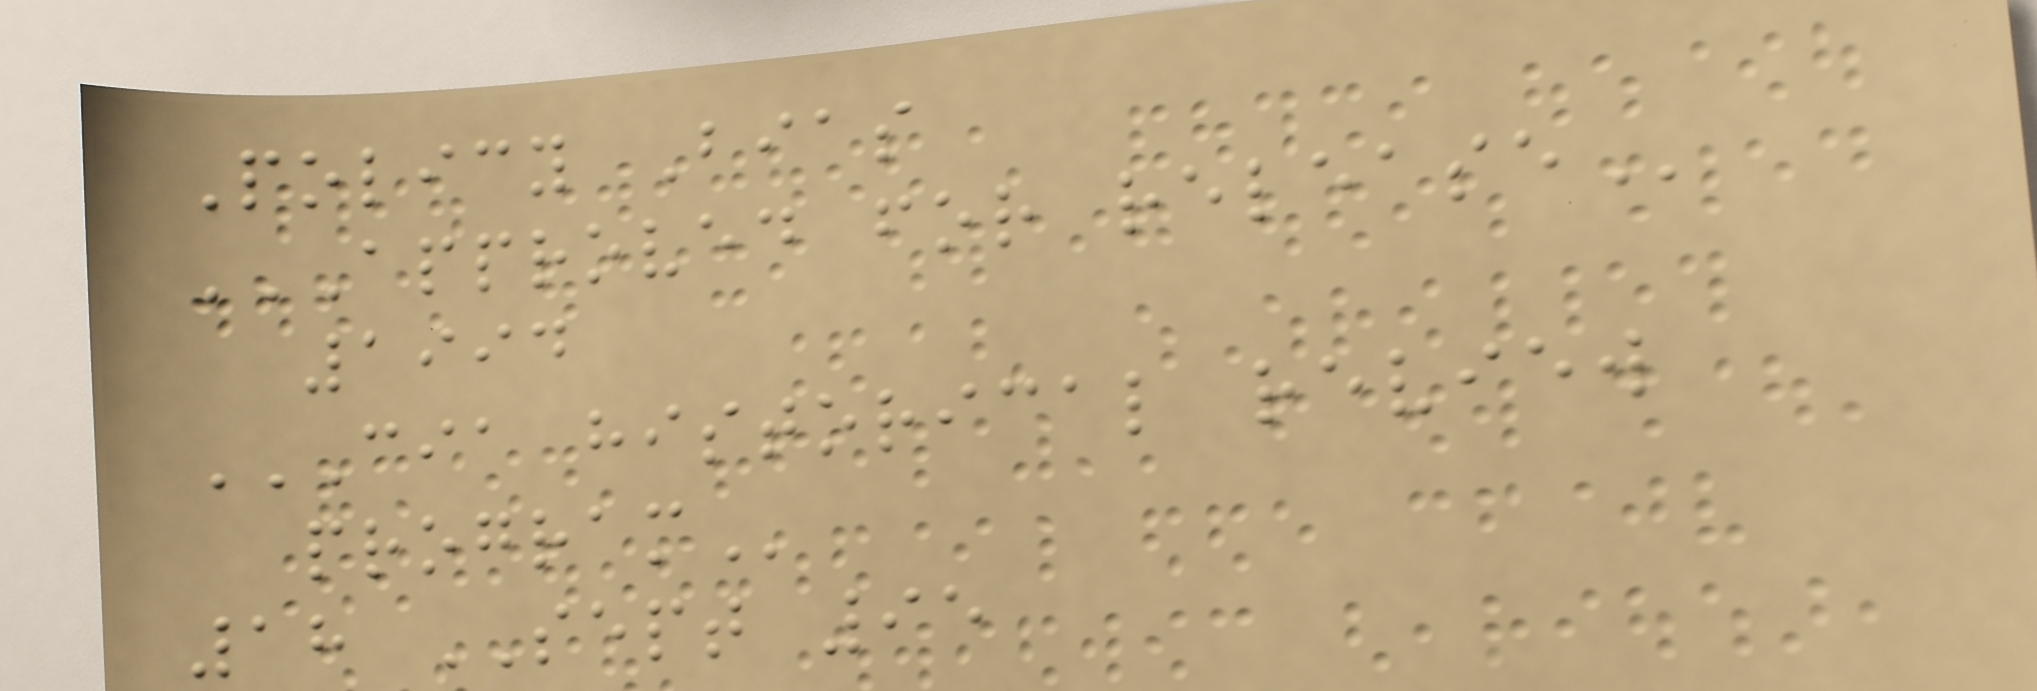Policy Bias
APPROVED FOR RELEASE
1994
CIA HISTORICAL REVIEW
PROGRAM
18 SEPT 95
